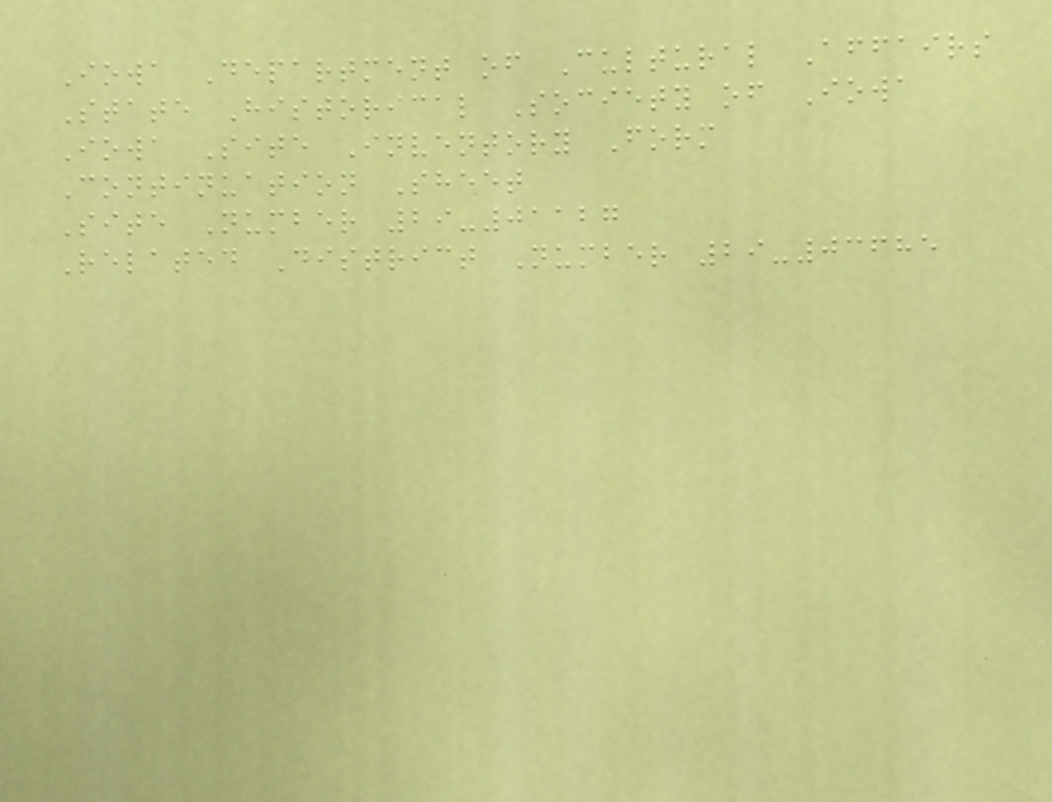Iowa Department of Cultural Affairs
State Historical Society of Iowa
Iowa Site Inventory Form
Continuation Sheet
Site Number 29-01127
Related District Number 29-03685
